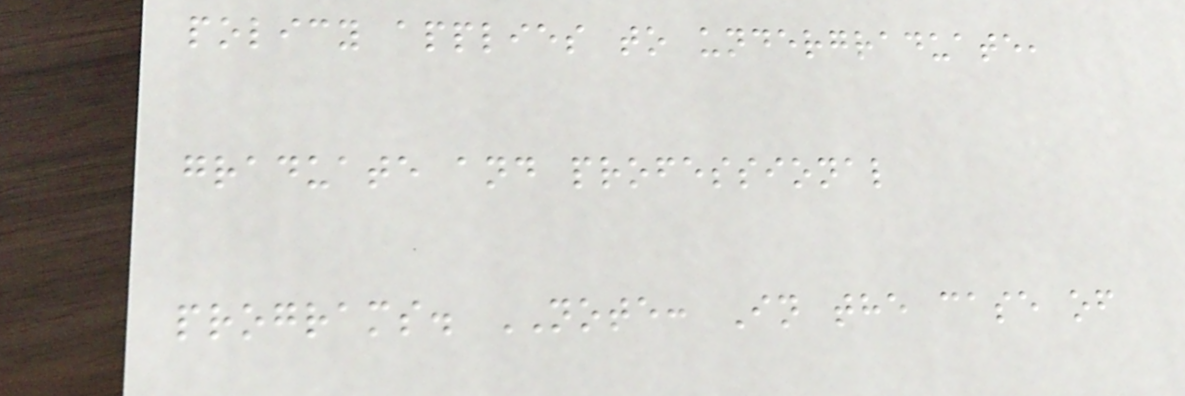policy applies to undergraduate,
graduate and professional
programs. NOTE: In the case of
